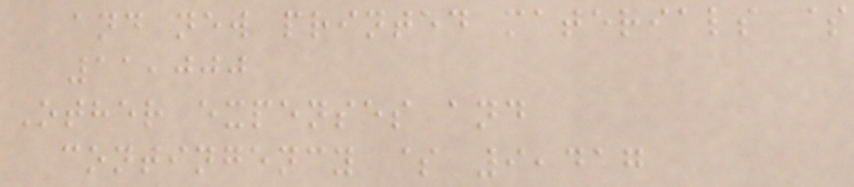and new printed materials $
11,000
Other expenses and
contingency $ 9,417
